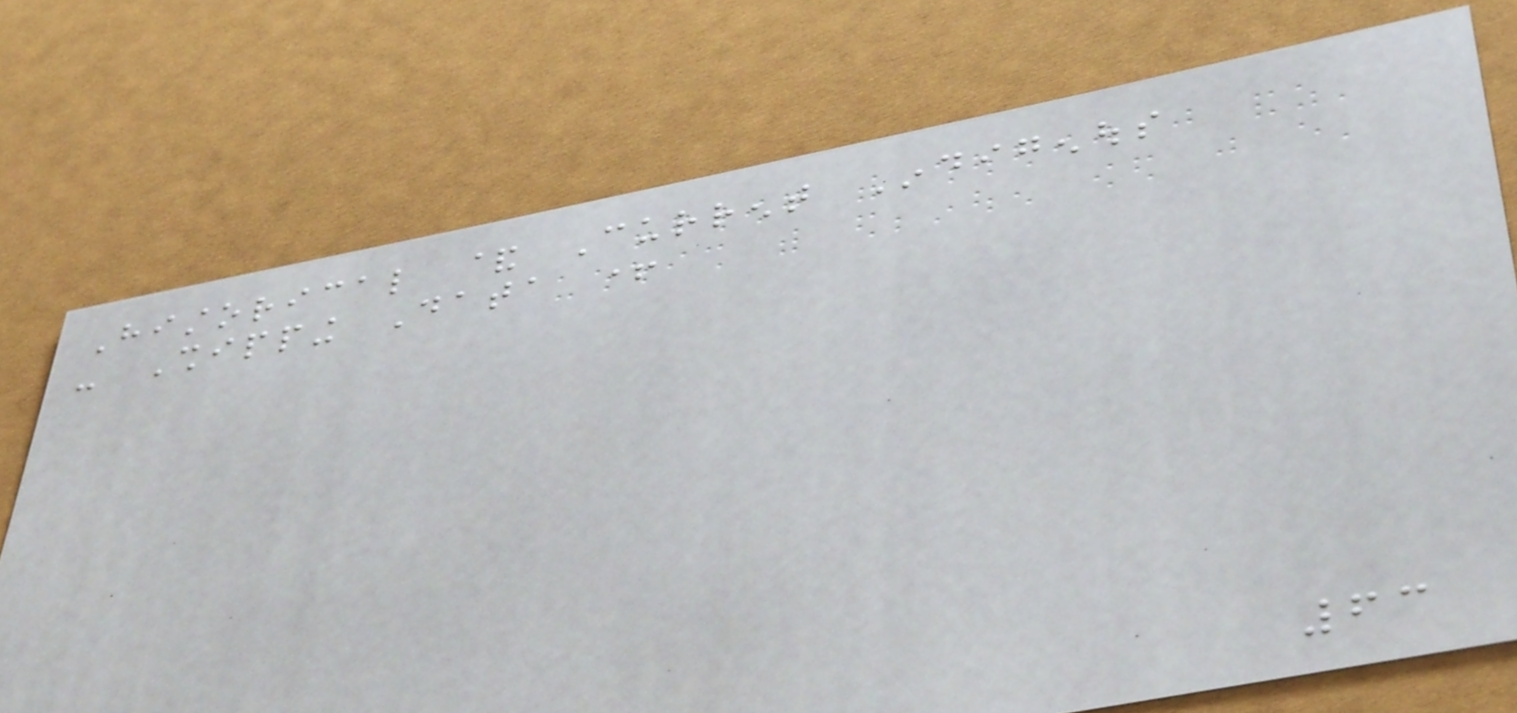Historical & Current Indigenous
- Shipping Data +
63
